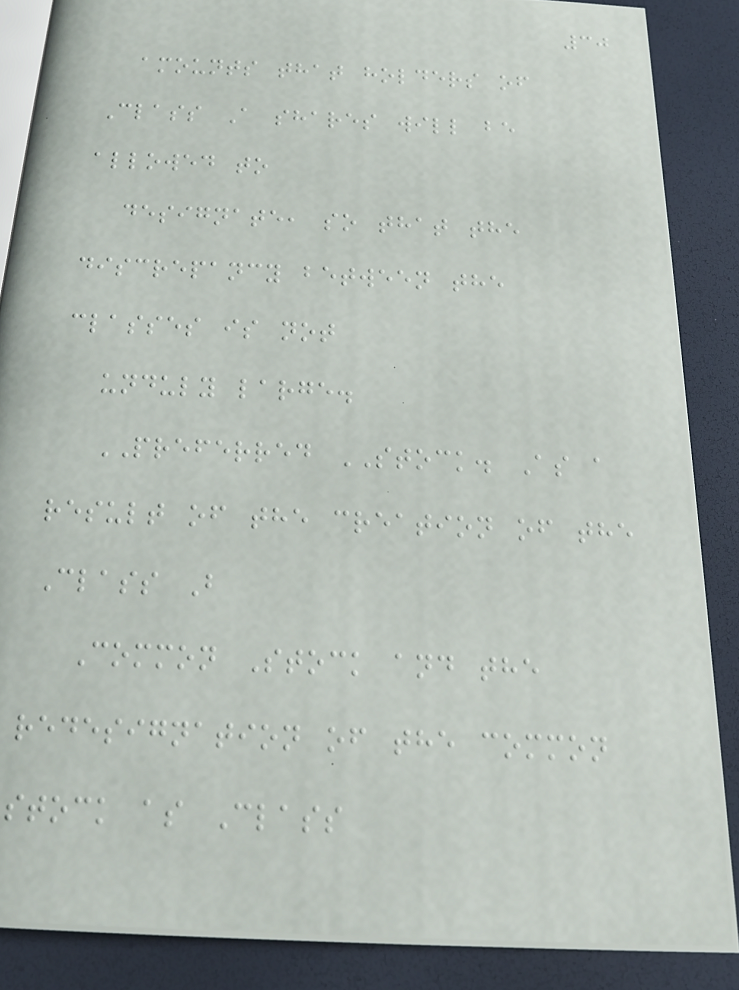30
amounts that holders of
Class A shares will be
allowed to
designate, so that the
discrepancy between the
classes is not
unduly large.
PREFERRED STOCK. As a
result of the creation of the
Class B
Common Stock and the
redesignation of the common
stock as Class
